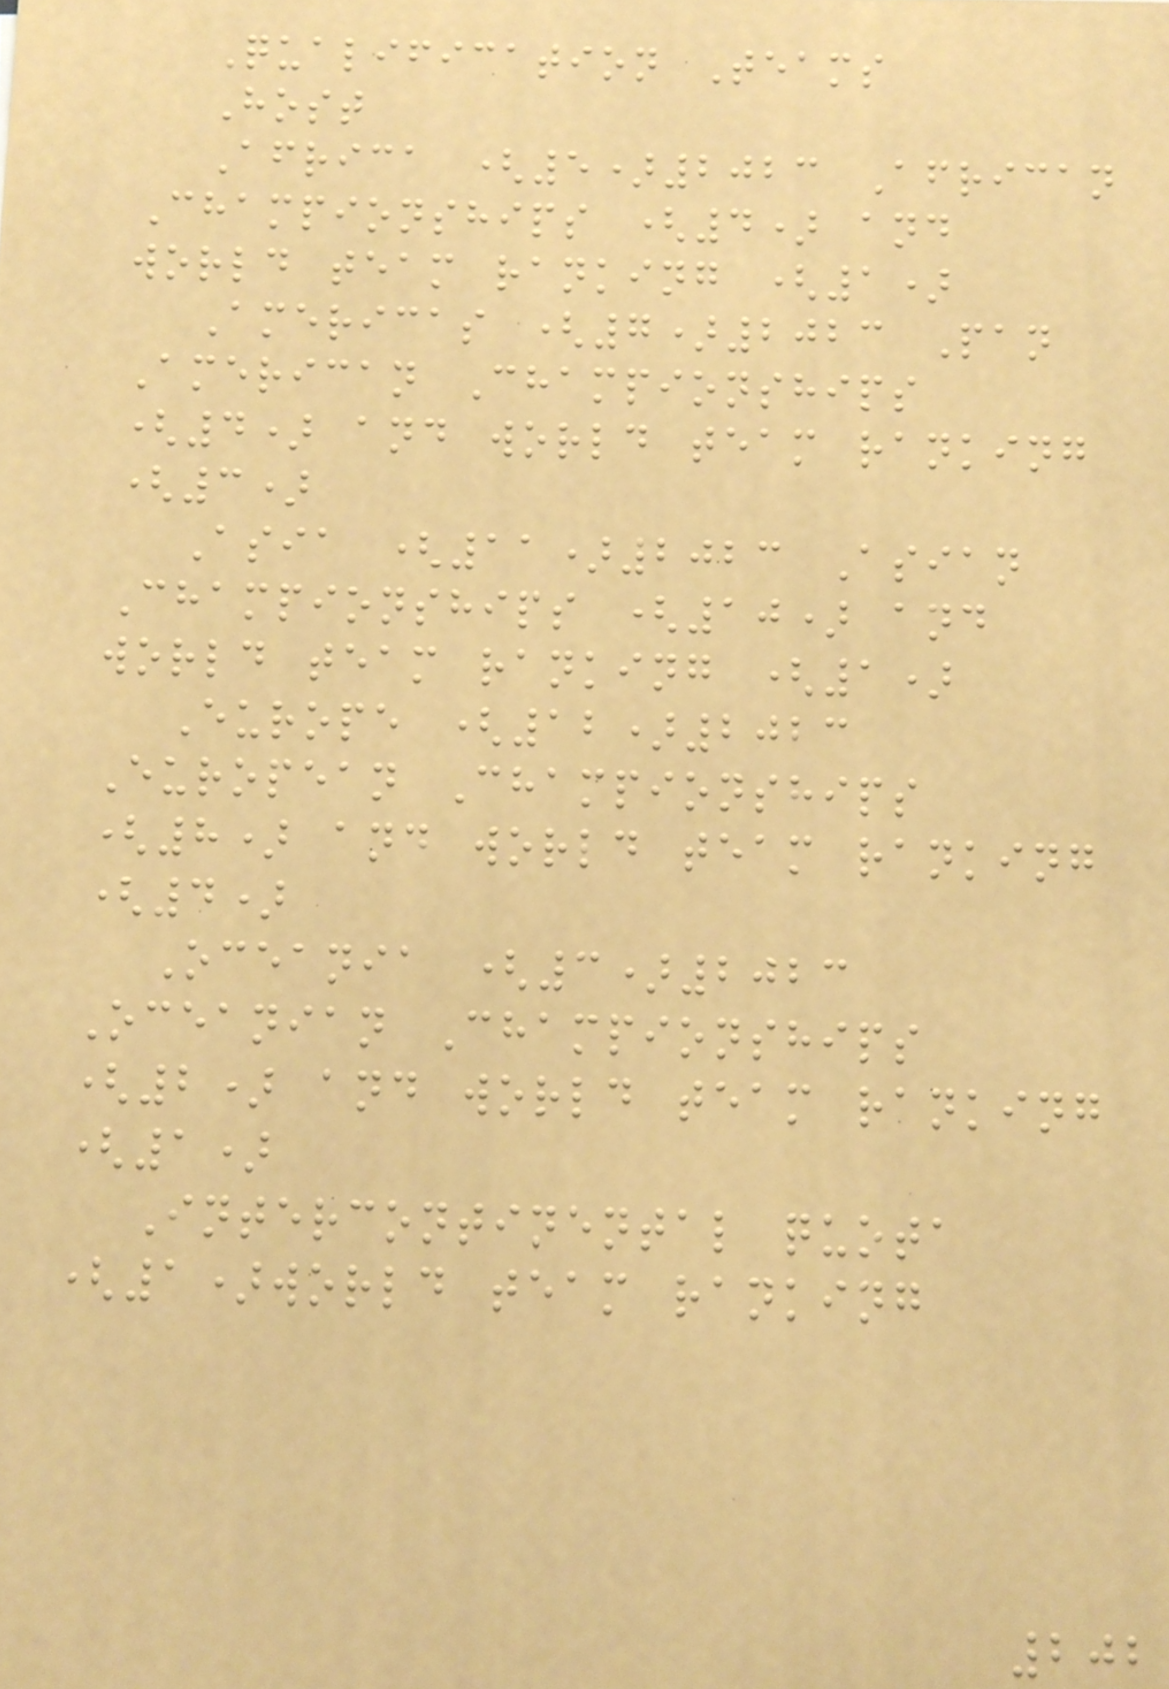Qualification Teams
Host
Africa (5)2023 African
Championships (4) and
world team ranking (1)
Americas (7)2023 Pan
American Championships
(4) and world team ranking
(3)
Asia (11)2023 Asian
Championships (10) and
world team ranking (1)
Europe (12)2023
European Championships
(8) and world team ranking
(4)
Oceania (3)2023
Oceanian Championships
(2) and world team ranking
(1)
Intercontinental quota
(1)world team ranking
202
